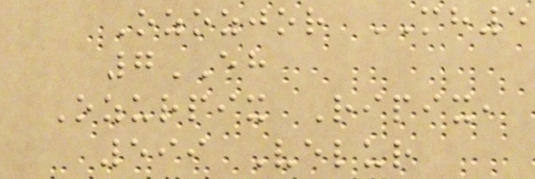Ozozjor MH5
7EH
Ozurpix Ripix,
599 Velur
